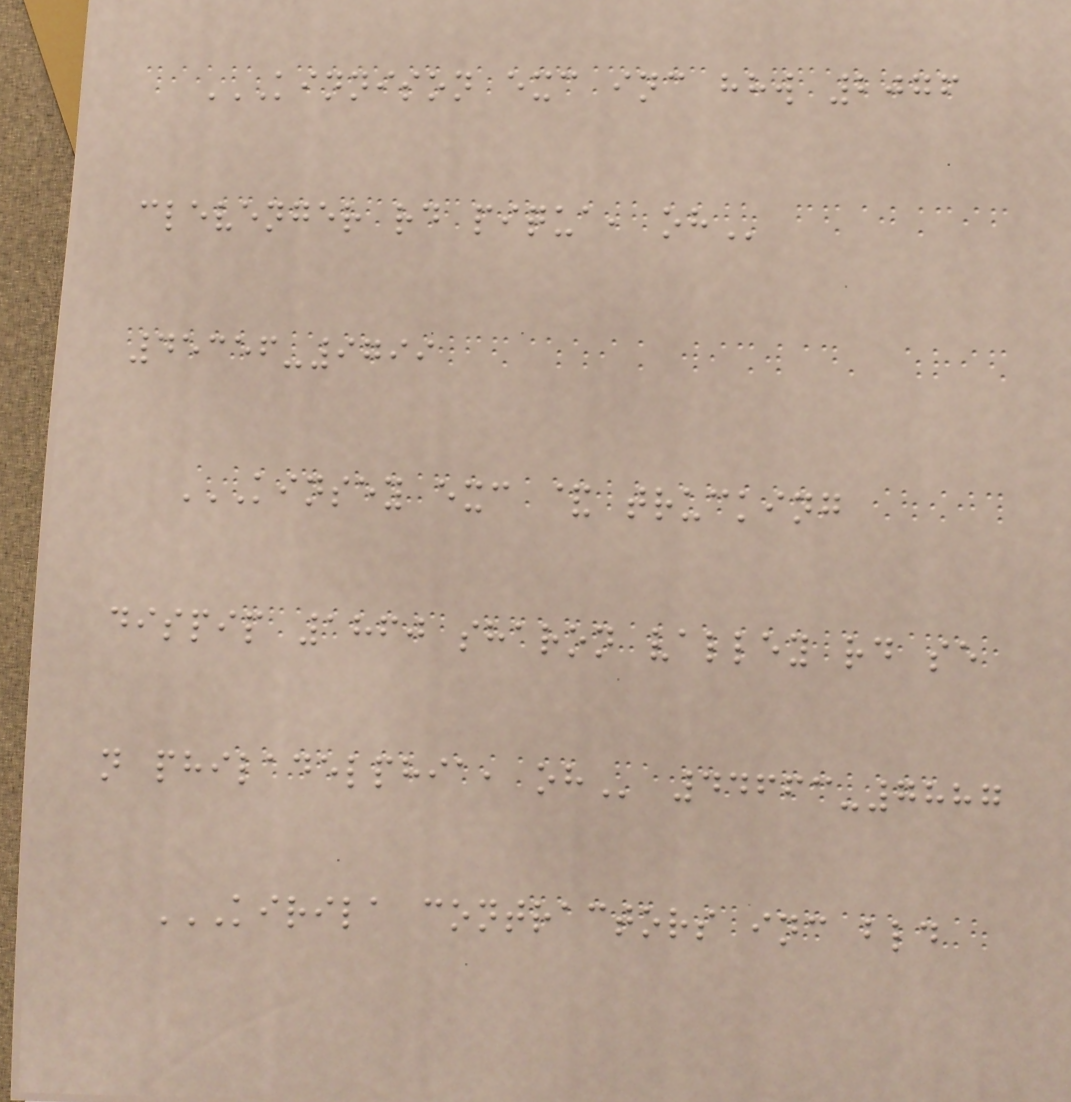KINNISON EXC INC HHW 2076
CLEVENGER RD PIQUA, OH
45356-9799
KINSEY EXC & TRUCKING
DISPIP 1860 SHARON VALLEY RD SE
N PHILADELPHIA, OH 44663-7887
KIRILA CONTRACTORS INC BLD
